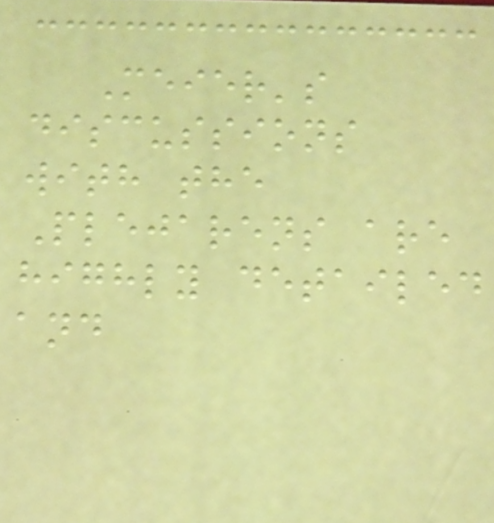Meier's
discussions
with the
Plejarens are
highly detailed
and
